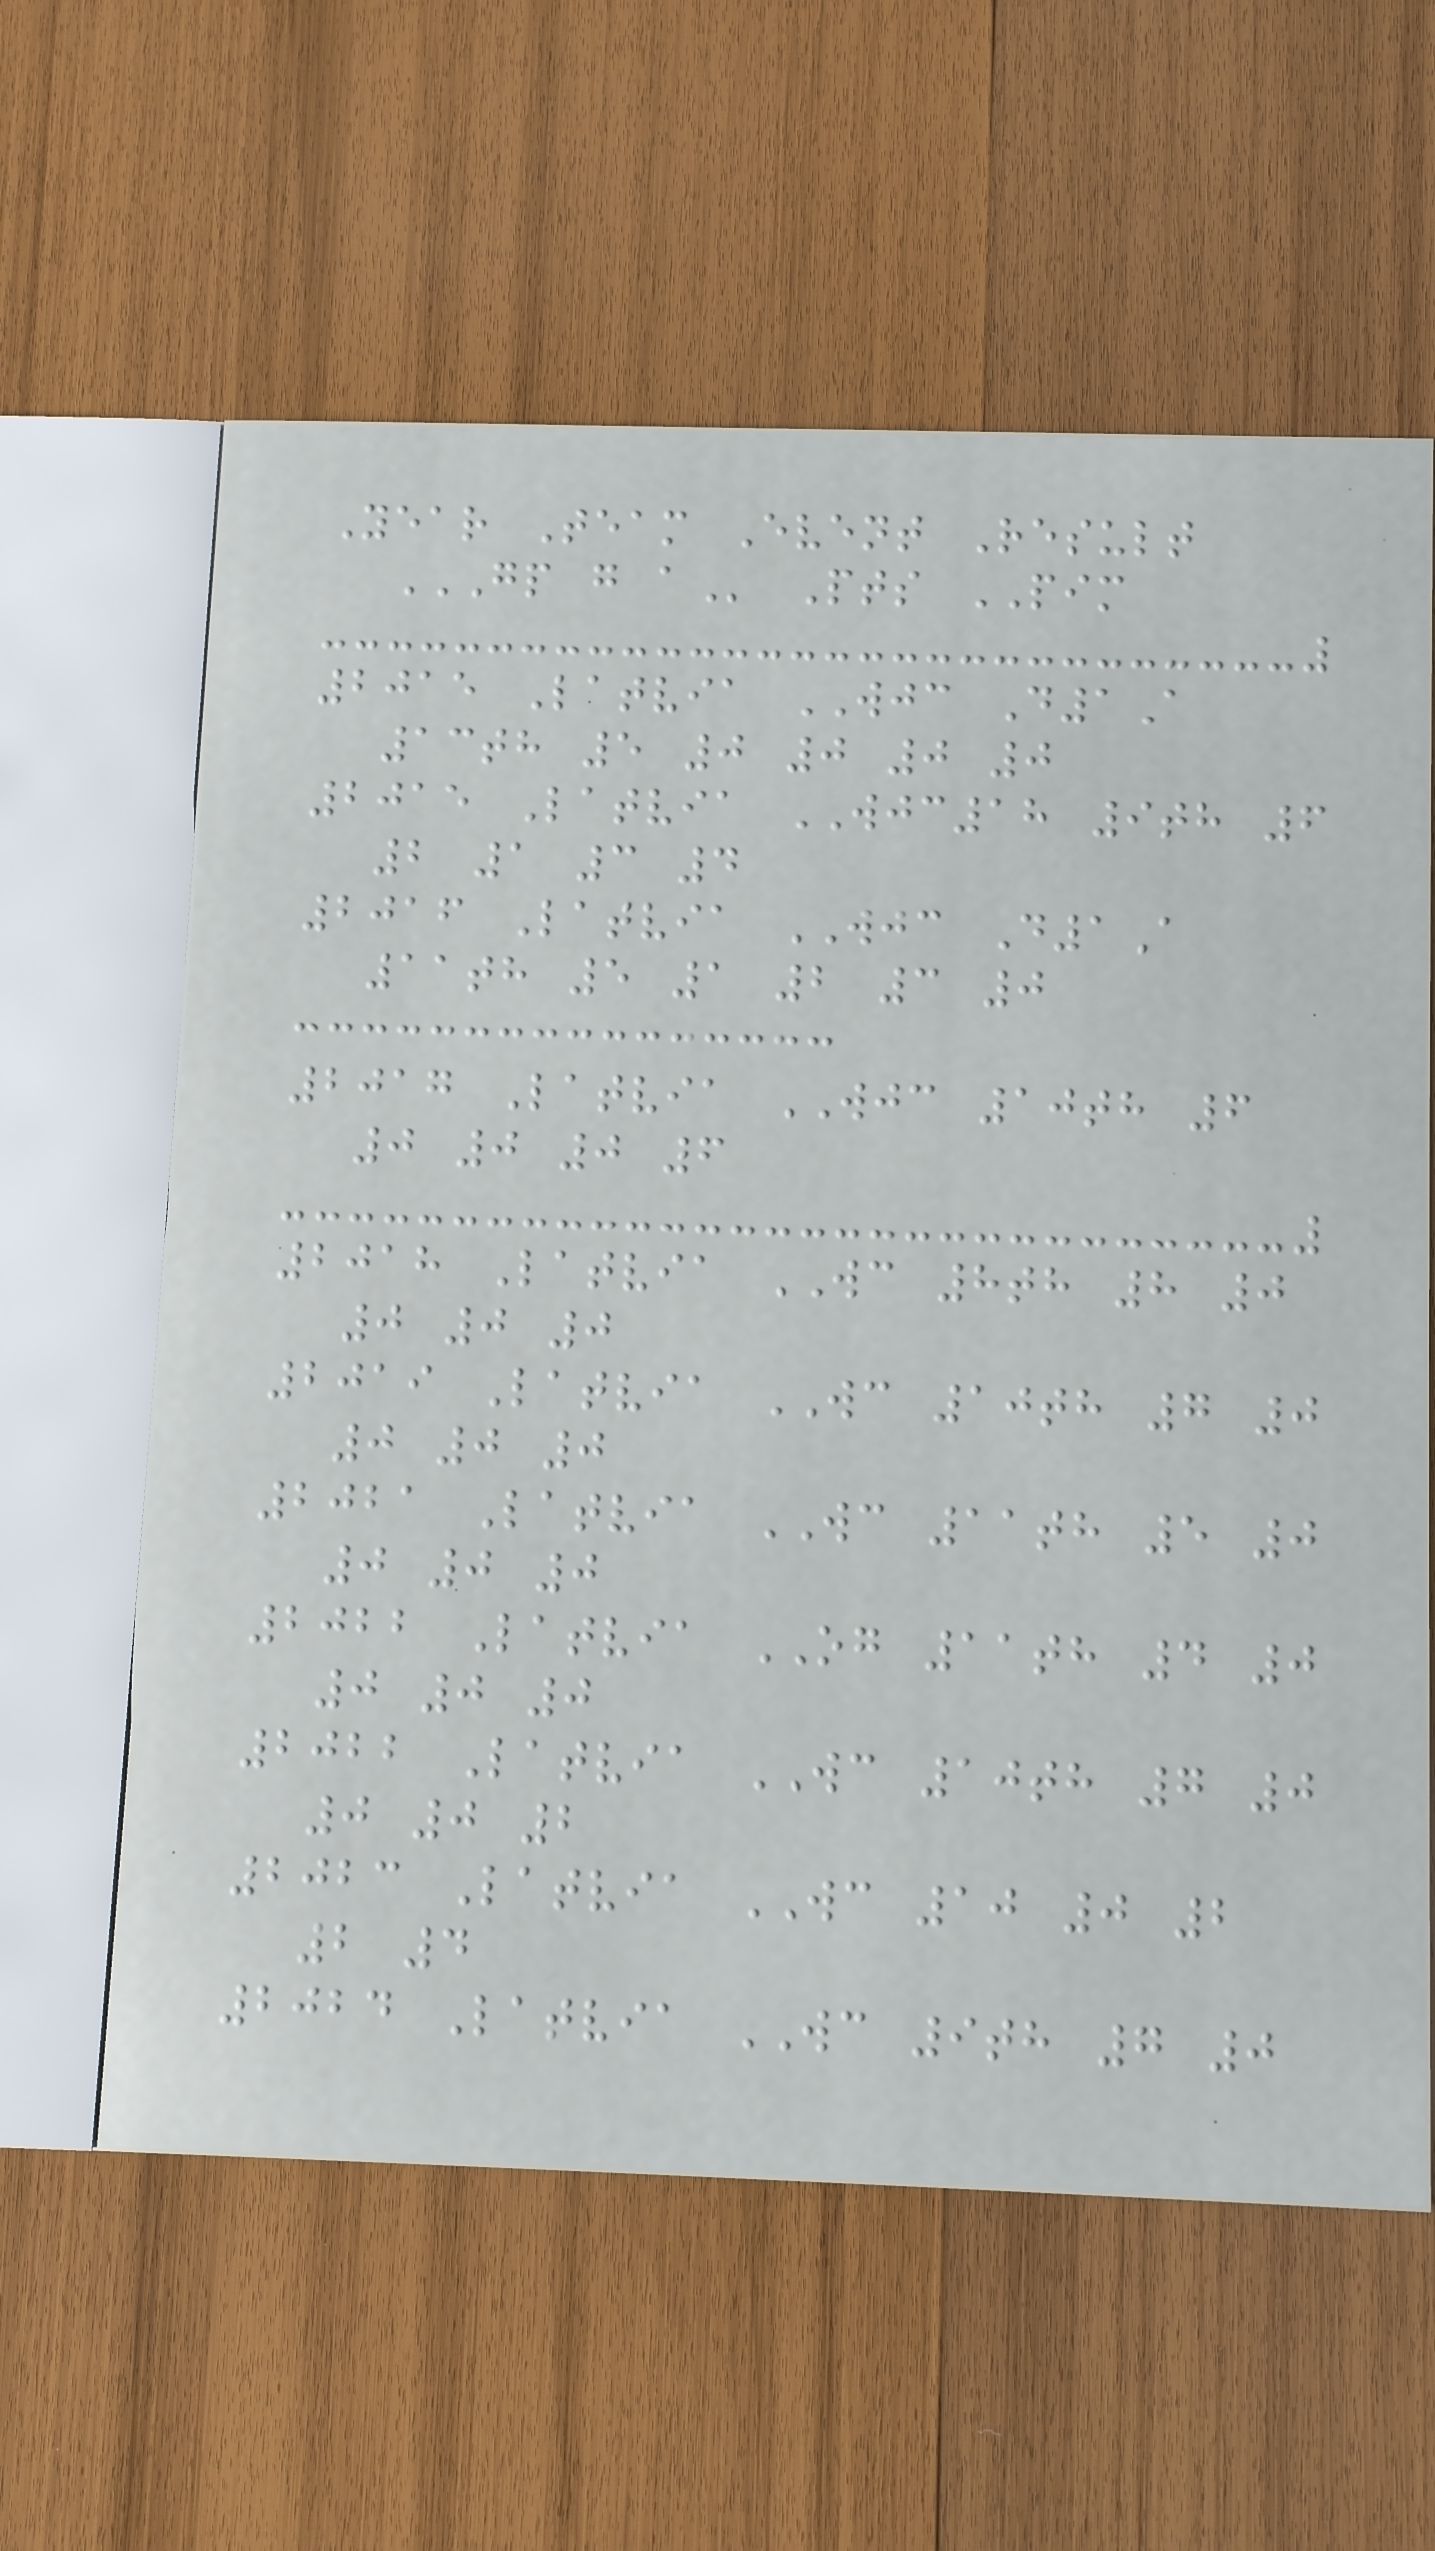Year Team Event Result
GP G A Pts PIM
2015 Latvia WJC D1A
13th 5 0 0 0 0
2015 Latvia WJC18 9th 6
2 1 3 4
2016 Latvia WJC D1A
11th 5 1 2 3 0
2017 Latvia WJC 10th 6
0 0 0 6
2018 Latvia WC 8th 8 0
0 0 0
2019 Latvia WC 10th 7 0
0 0 0
2021 Latvia WC 11th 5 0
0 0 0
2022 Latvia OG 11th 4 0
0 0 0
2022 Latvia WC 10th 7 0
0 0 2
2023 Latvia WC 10 0 2
2 4
2024 Latvia WC 9th 7 0
